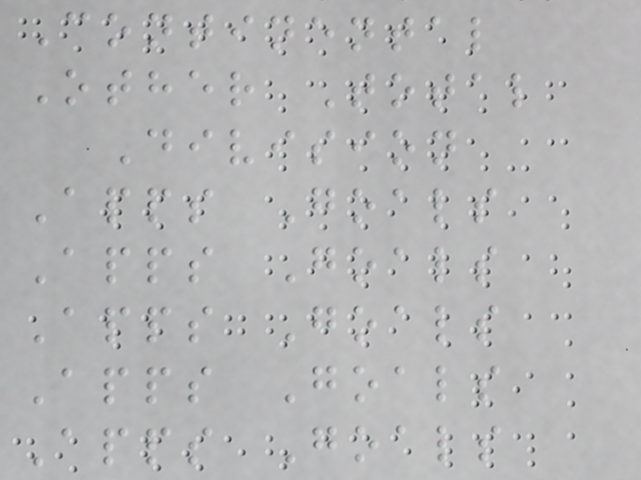Continental
Other Total
Division
Apps Goals
Apps Goals
Apps Goals
Apps Goals
Apps Goals
